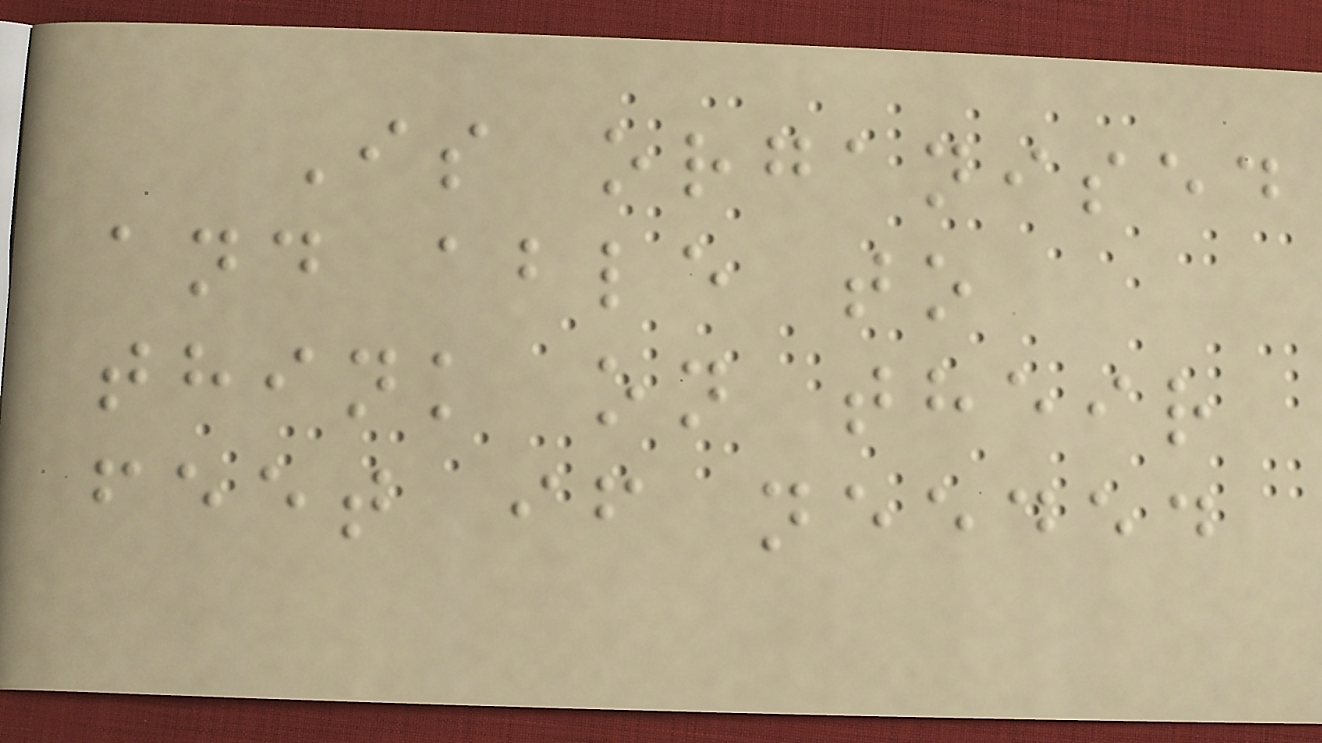Is organised
and able to
think on their
feet if needed
